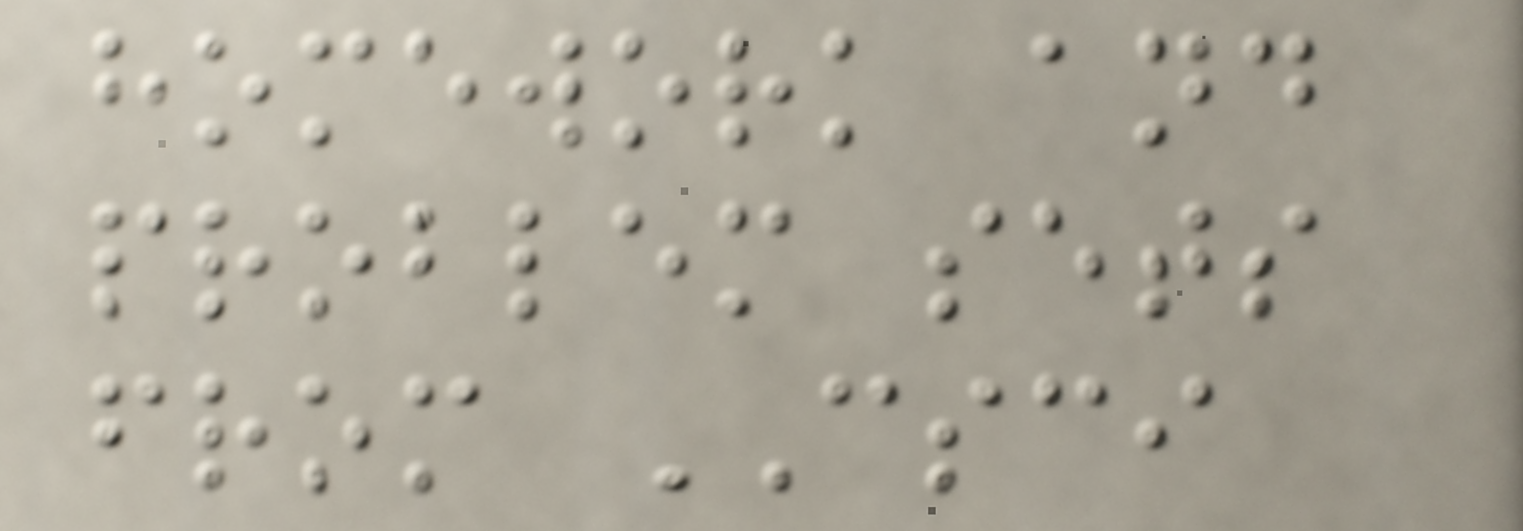homework and
problem sets
from CSCI
